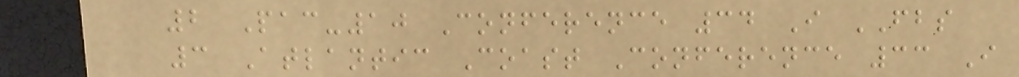2 Pac-10 Conference 34 I FBS
3 Atlantic Coast Conference 33 I
